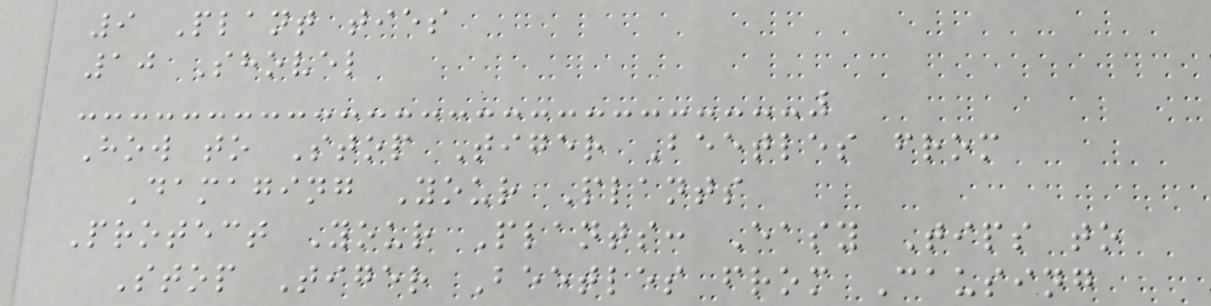9 Plant ties
10 Shovel
How to Stop Tiger Beetles from
Damaging Your Plants
Protect Your Plants: Easy Tips to
Stop Tiger Beetles from Causing
